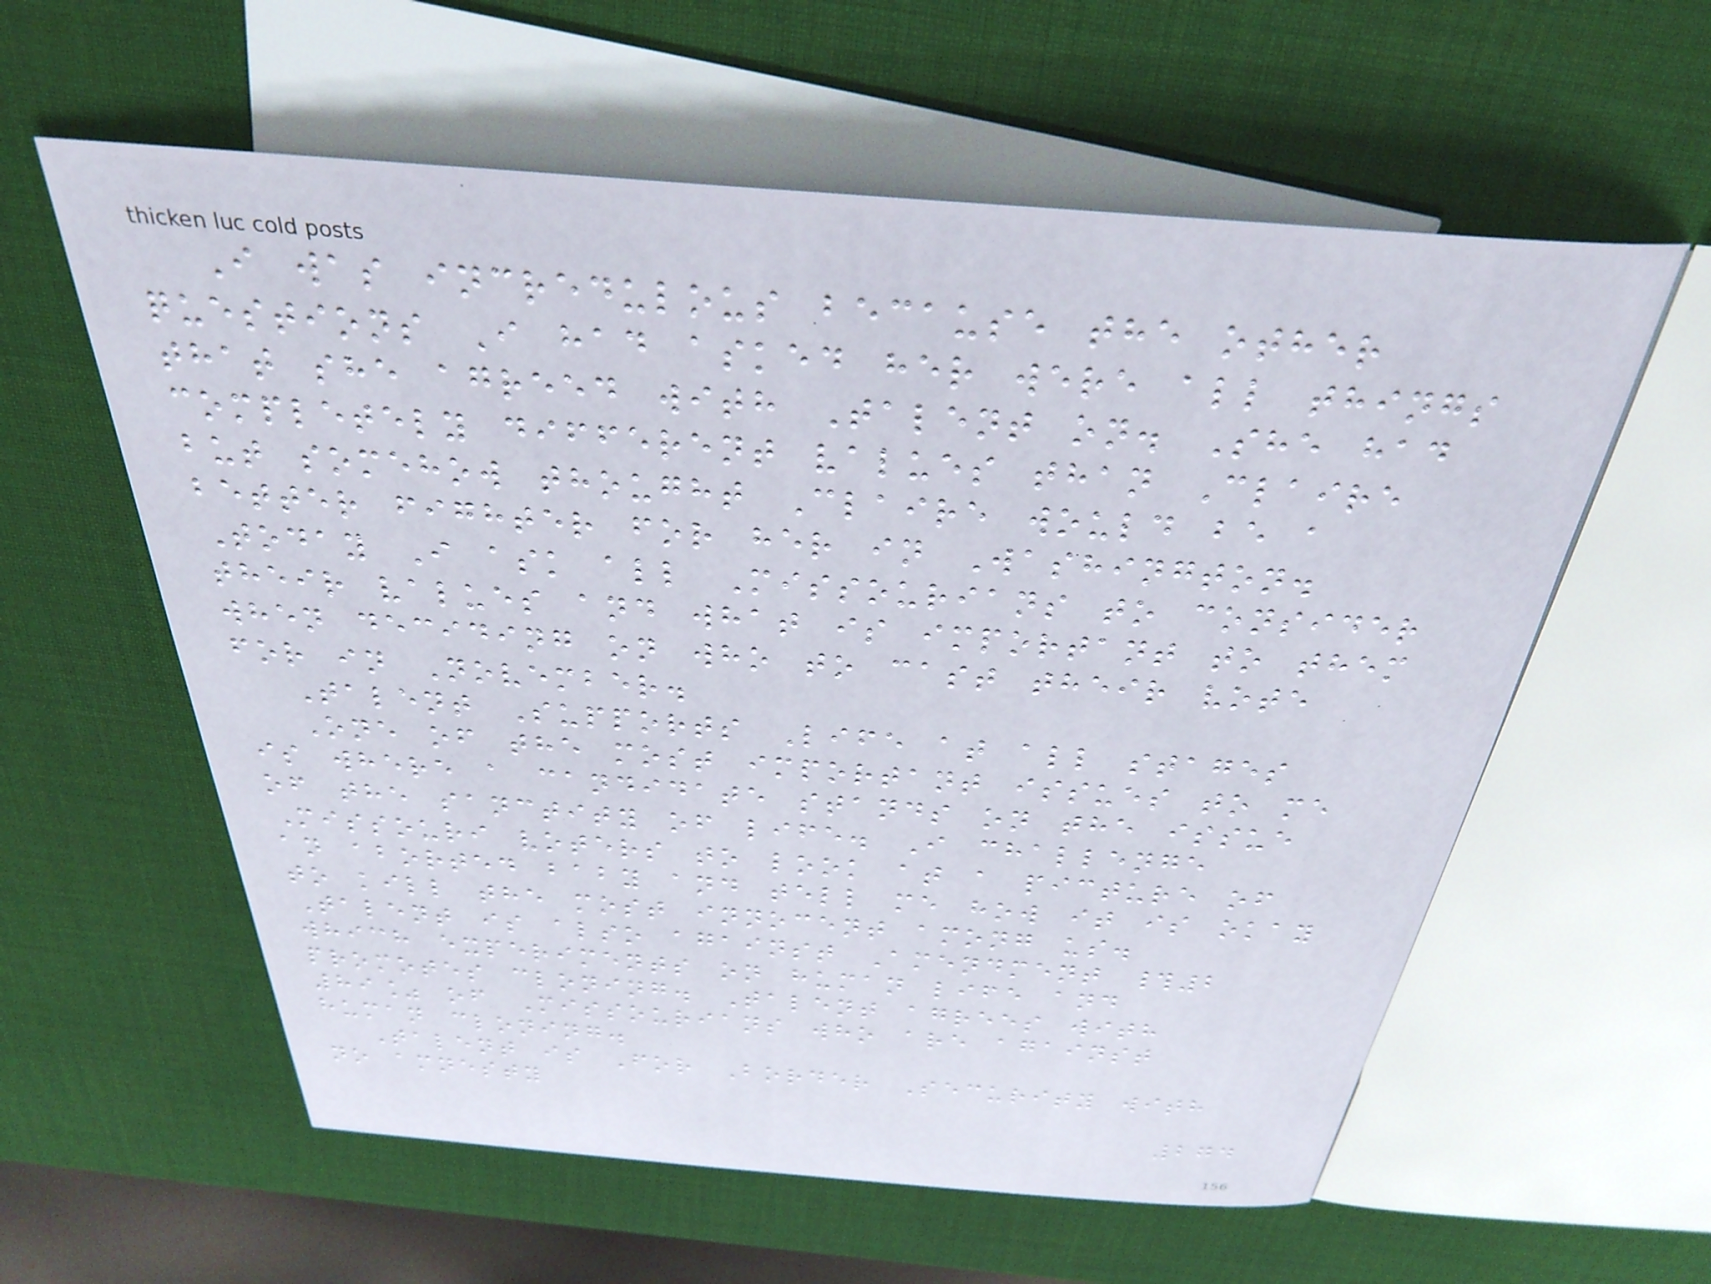I was incredulous because the other
questions I had asked her were all things
that she agreed with Talent on. She had
completely different values than Claire
but somehow thought Claire would be a
better fighter for her in Washington.
Today I ask all Missourians to consider
their values and what is important to them
when deciding on who to cast their vote
for in November.
Talent Supports Life at all stages
One of the most important issues to me
is where a candidate stands on the issue
of the sanctity of life. I challenge
Missouri voters to look at a picture of
an aborted baby and tell me how it is okay
to kill the most innocent among us.
Talent is also against Amendment #2
which experiments on human life and
promotes cloning. Talent agrees with
89% of Missourians who are against
human cloning.
Talent is For Border Security with
no amnesty
274
